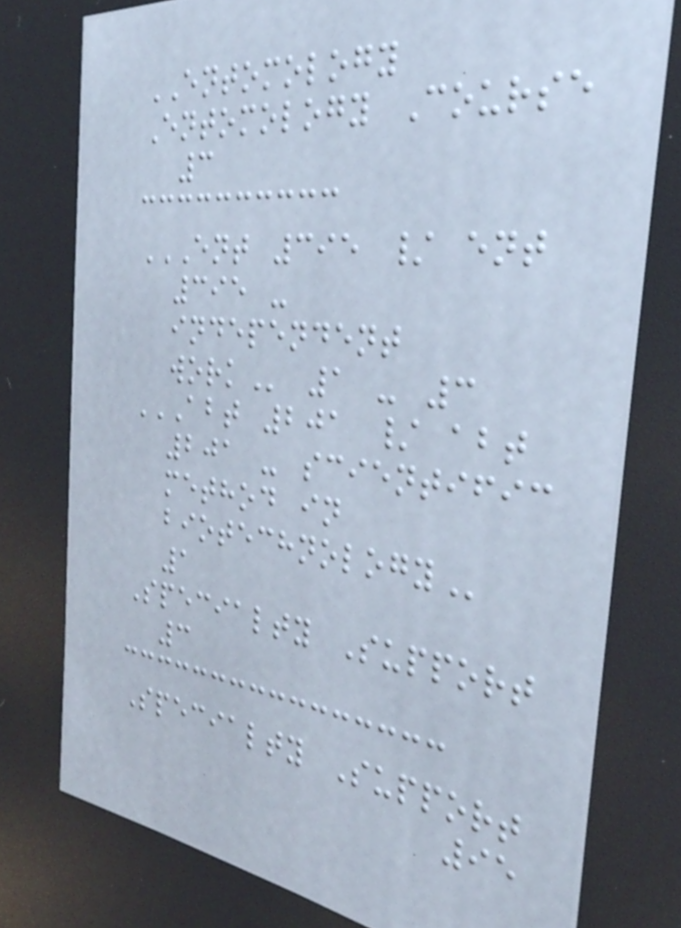ENTOMOLOGY
Entomology Course
3
ENT 395 / ENT
395 -
INDEPENDENT
WORK 1 - 3
ABT 201 / ABT
201 - SCIENTIFIC
METHOD IN
BIOTECHNOLOGY
1
Specialty Support
3
Specialty Support
95
